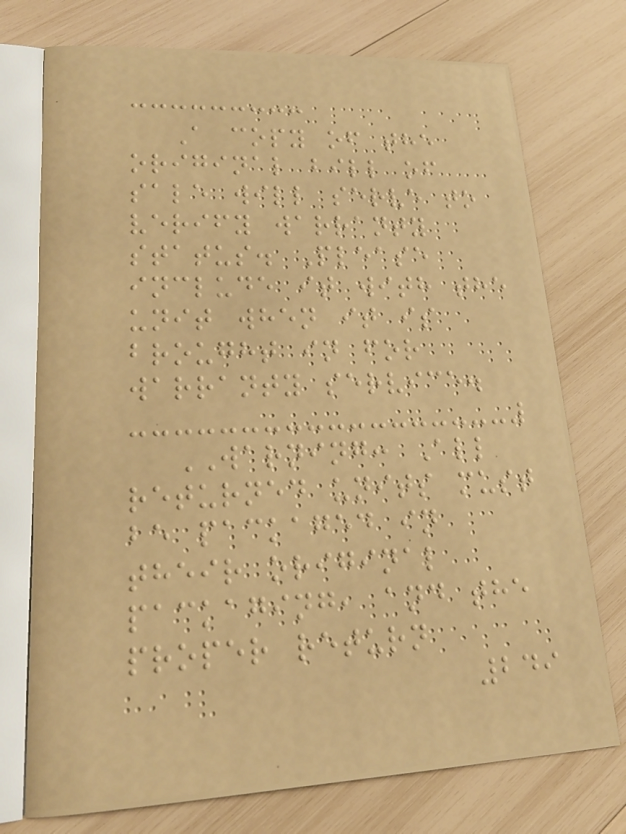A copy of the
original bill of
sale will serve to
verify warranty
status. Please
include it with the
unit when it is
brought in for
warranty service.
WARNING: All
returned units must
be packaged in
their original
packaging, and the
proper return
249
